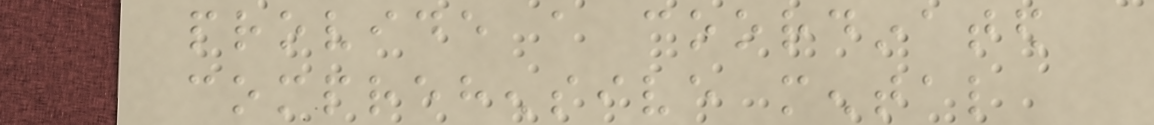provide a coordinated
comprehensive mental
